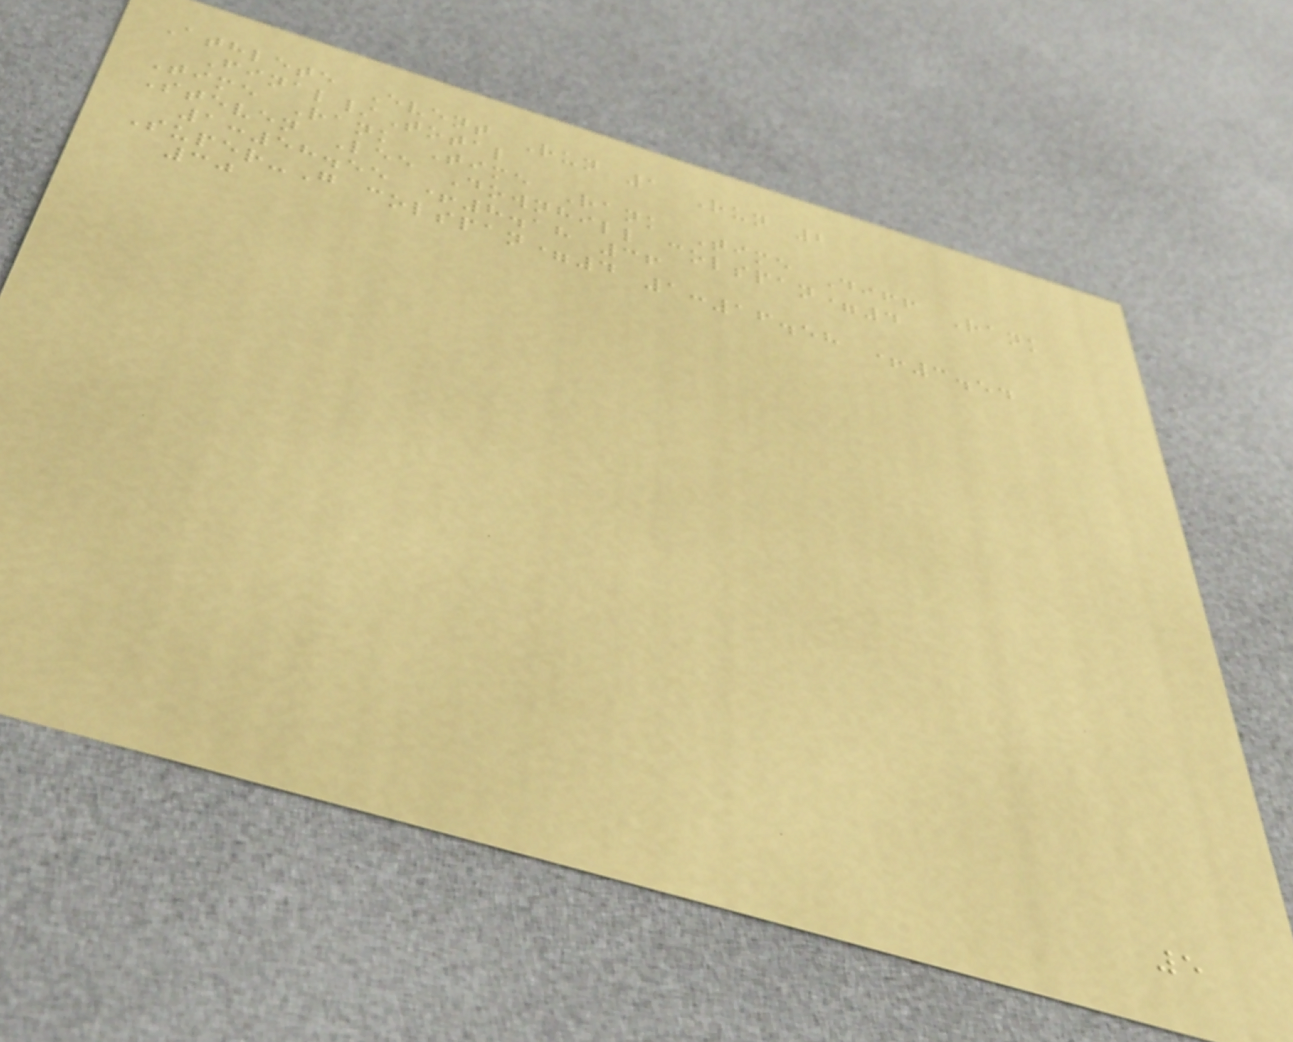Athlete Event Run 1 Run 2
Final/Total
Time Rank Time Rank Time Diff Rank
Steven Lee Downhill colspan=4
1:58.55 +8.18 36
Super-G colspan=4 1:16.58 +3.54
30
5
